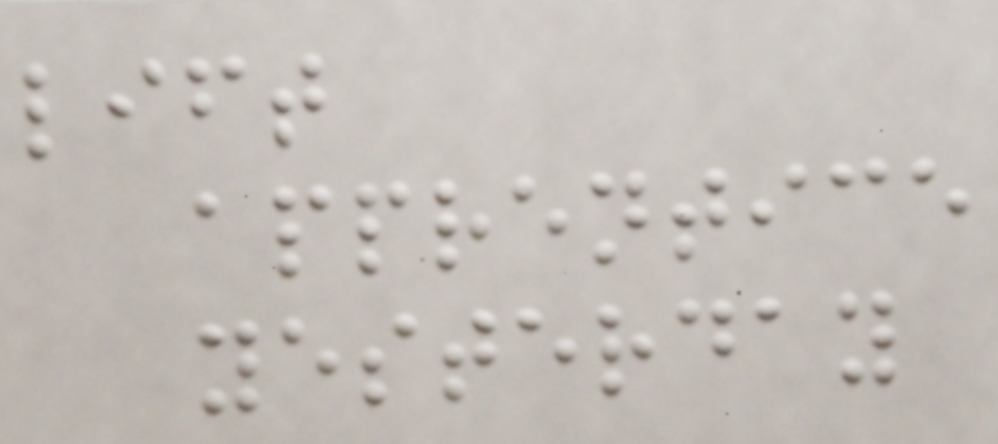lift
apprentice
yesterday
